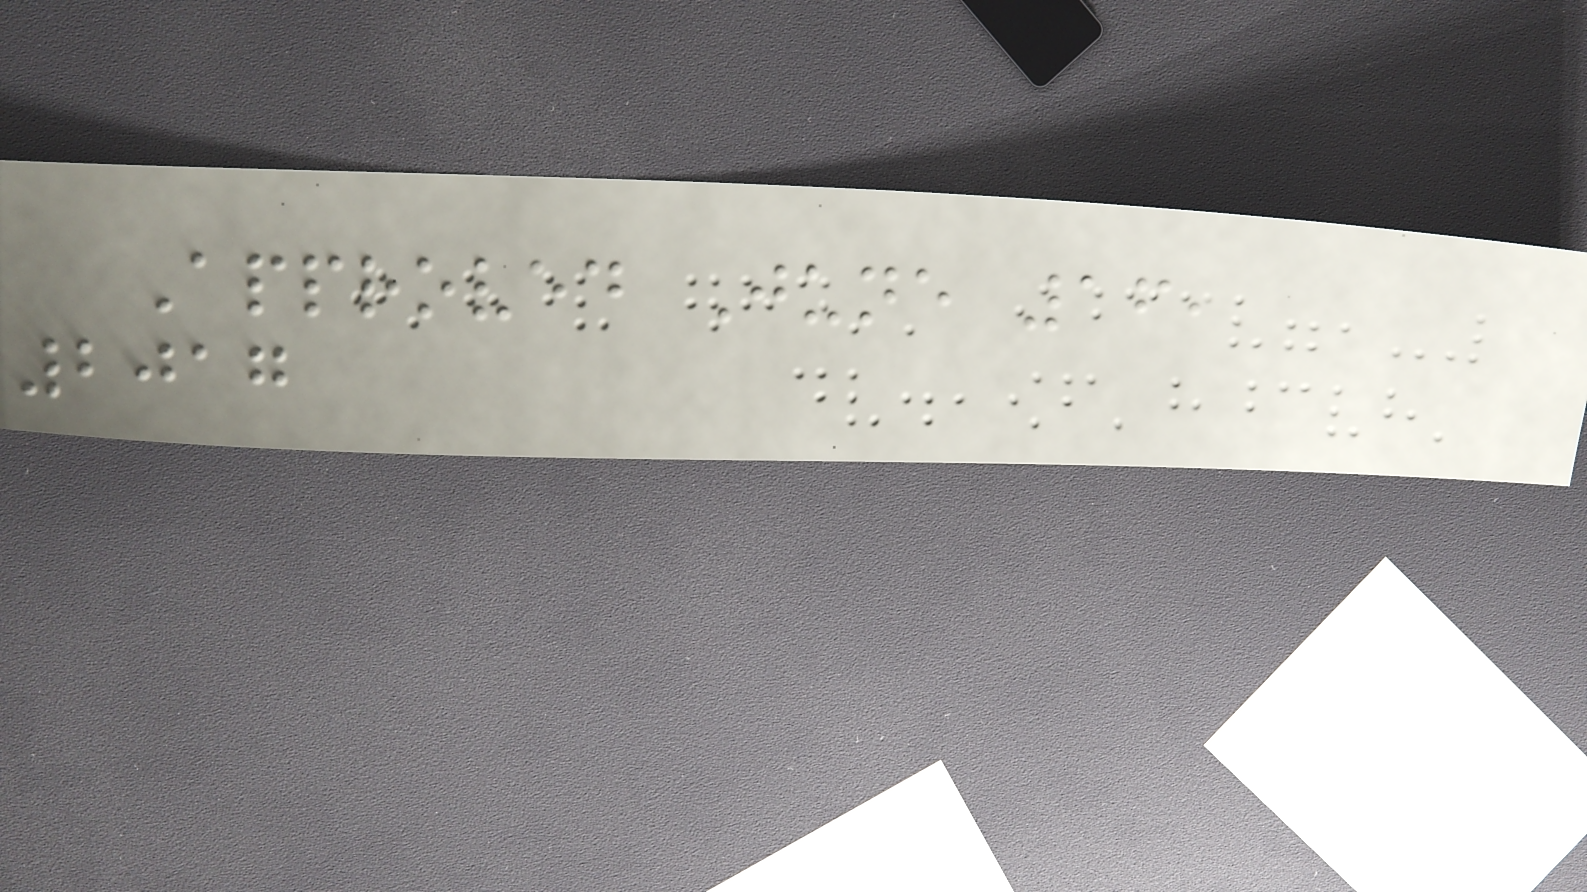Approved June 16,
2017
